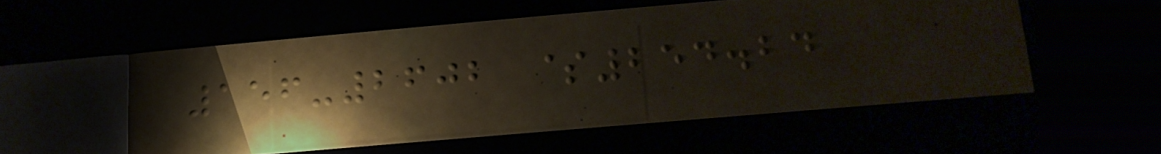156-2602 $254.24
